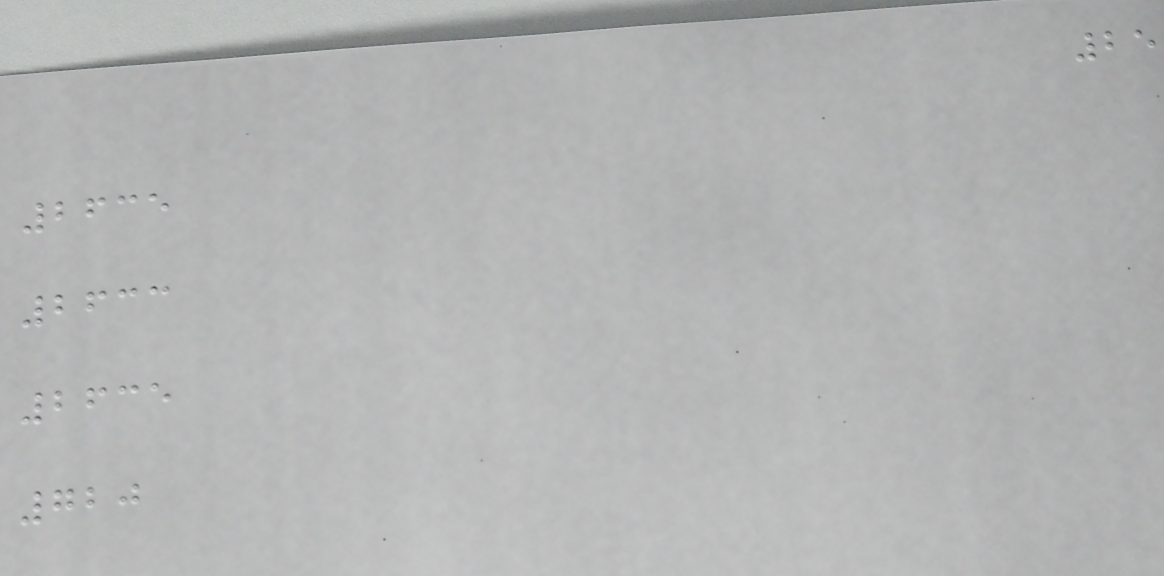25
2635
2633
2635
720
